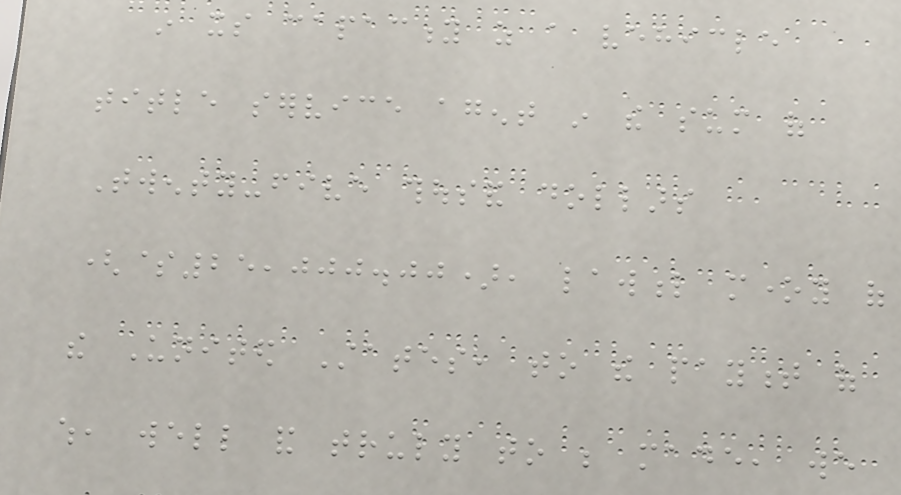in its capacity as a vehicle
title service agent in the sum of
Twenty-five thousand dollars
($25,000.00), lawful money of
the United States, to the payment of
which, well and truly to be made, we
